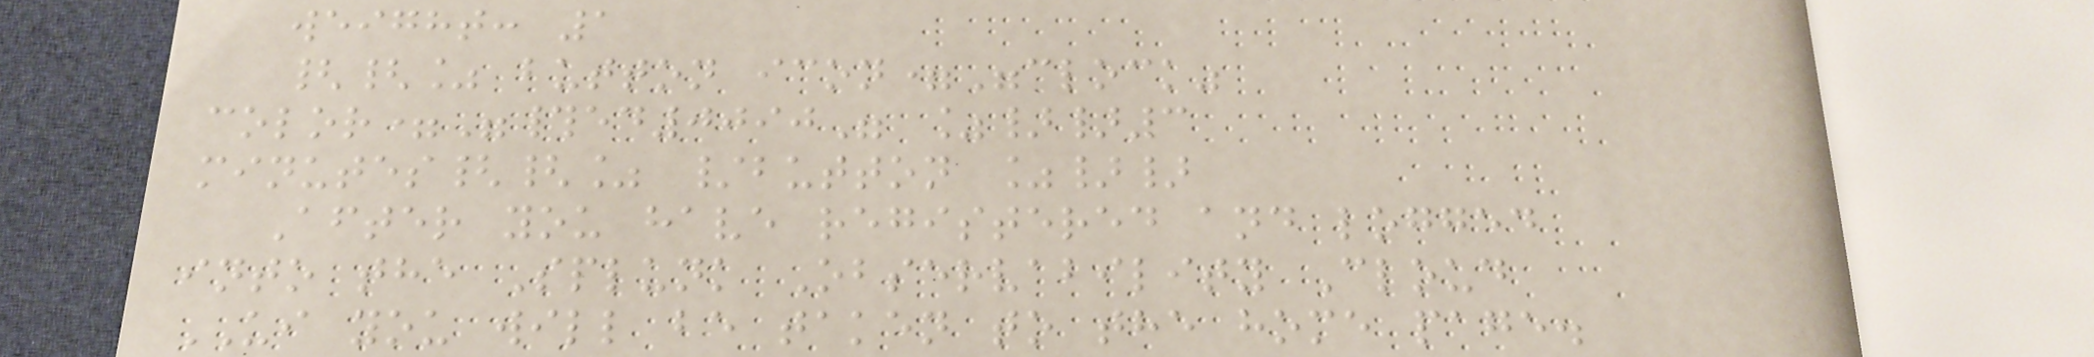weight: 1
{{% button icon="clock"
color="#ed0090" %}}3
minutes{{% /button %}}
After you have registered and logged
into the Splunk Observability Cloud
UI you will be taken to the home page.
